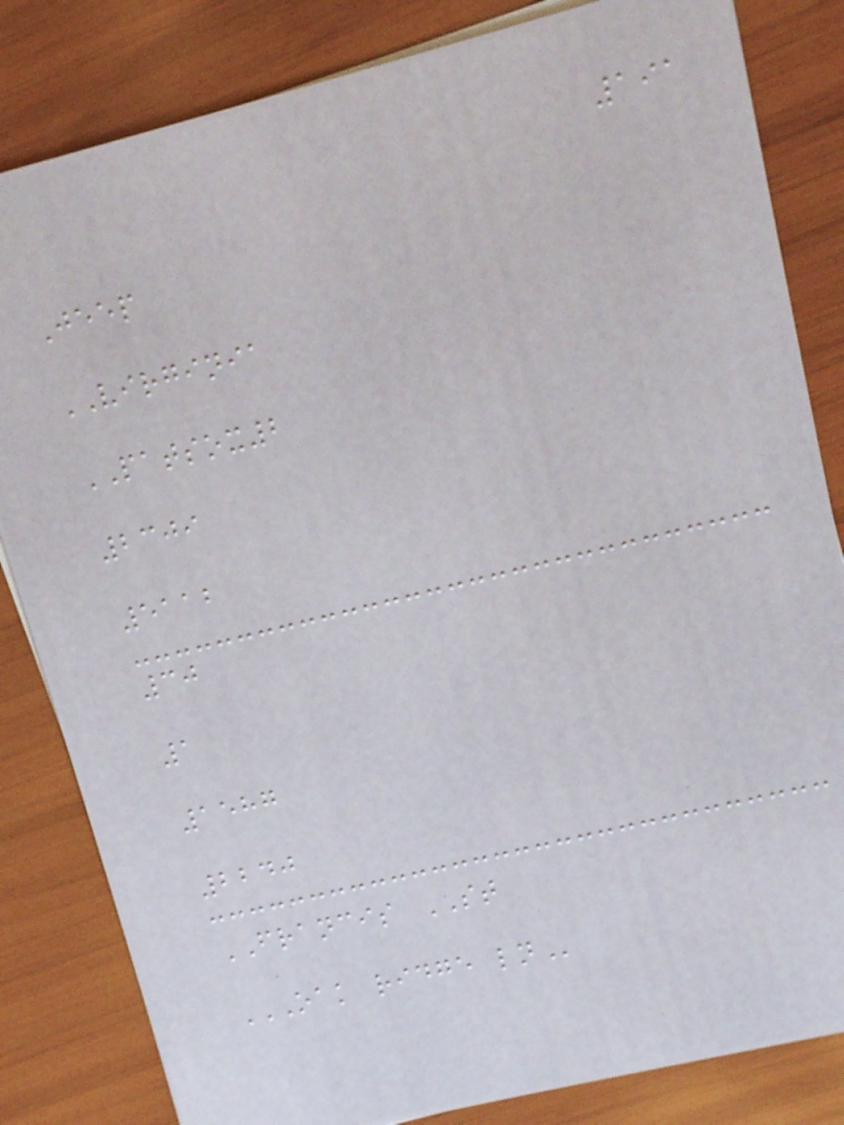191
Jeep
VIRGINIA
PATSOX2
2309
5112
30
1
1587
2240
FRANCIS ST
OAK RIDGE LN
